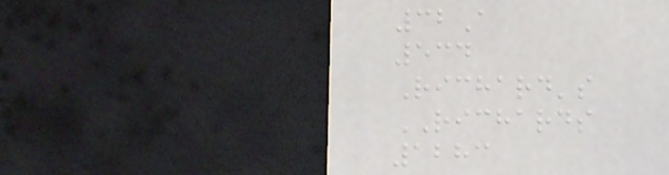32A
534
Richard's
RICHARDS
1283
